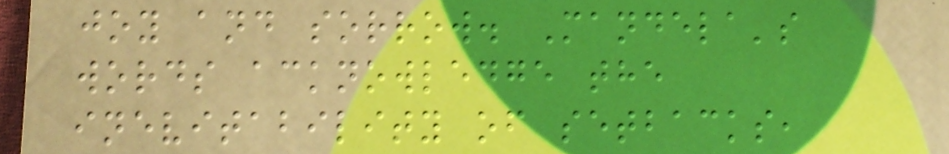joy and sorrow. Mandela's
words acknowledge the
inevitability of setbacks,
